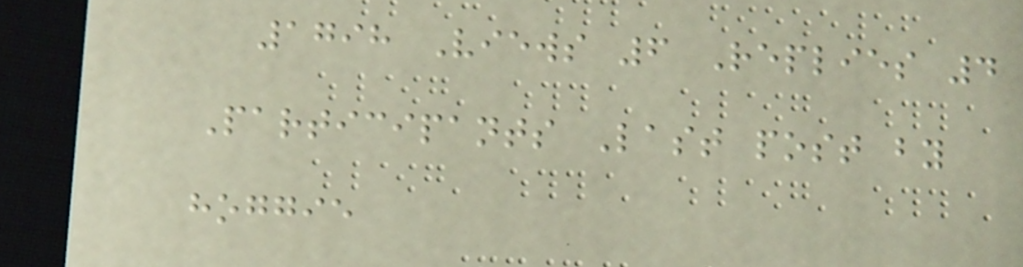1798 Views 6 Replies 4
Participants Last post by
hoggie
